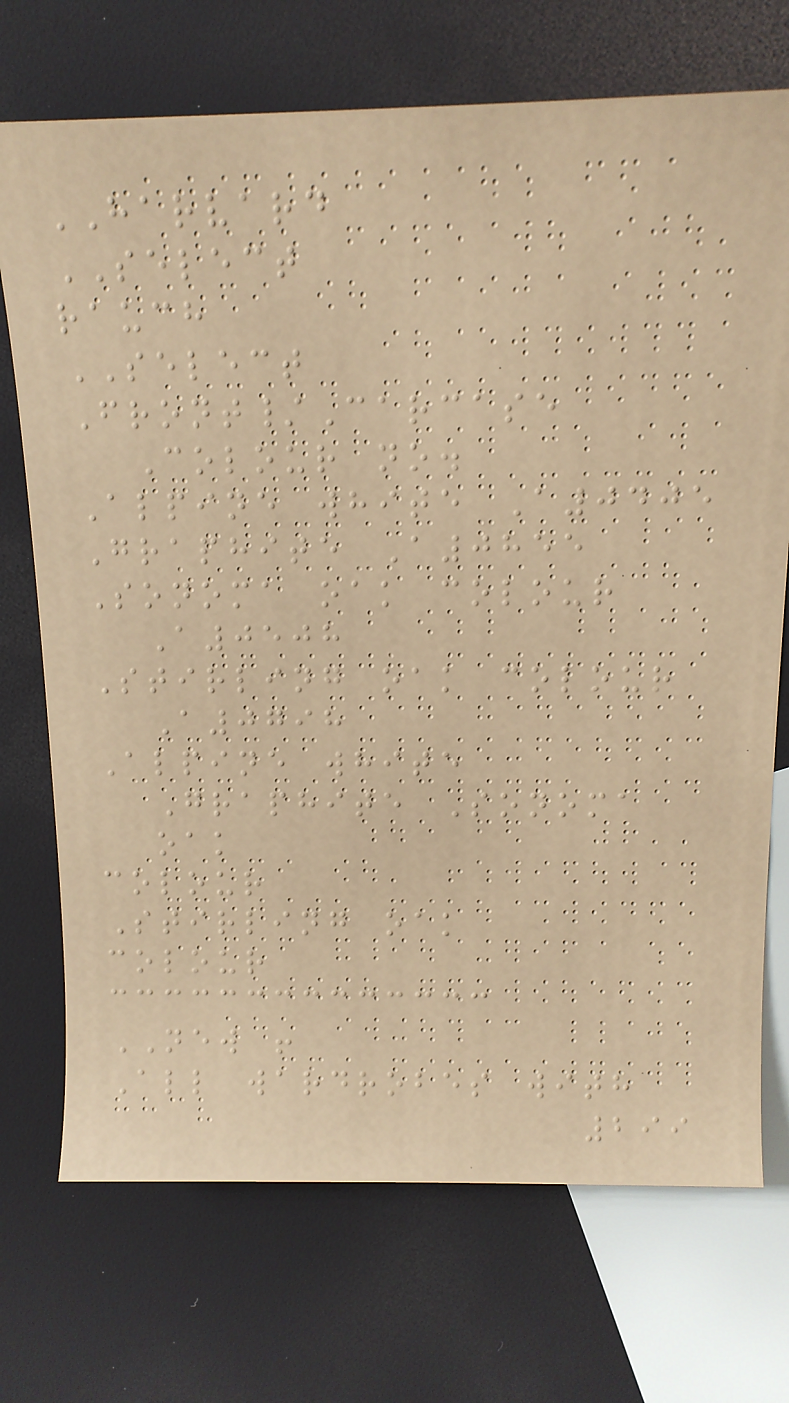HARVARD
SELECT
rauch
SELECT
Front/Carcase
Colour no.
Alpine white A0405
Graphite A0855
Sonoma oak colour
A0508
Stirling oak colour
A0798
Alpine white
Graphite Sonoma
oak
colour
Stirling oak
colour
NEW !
All wardrobes with
299
